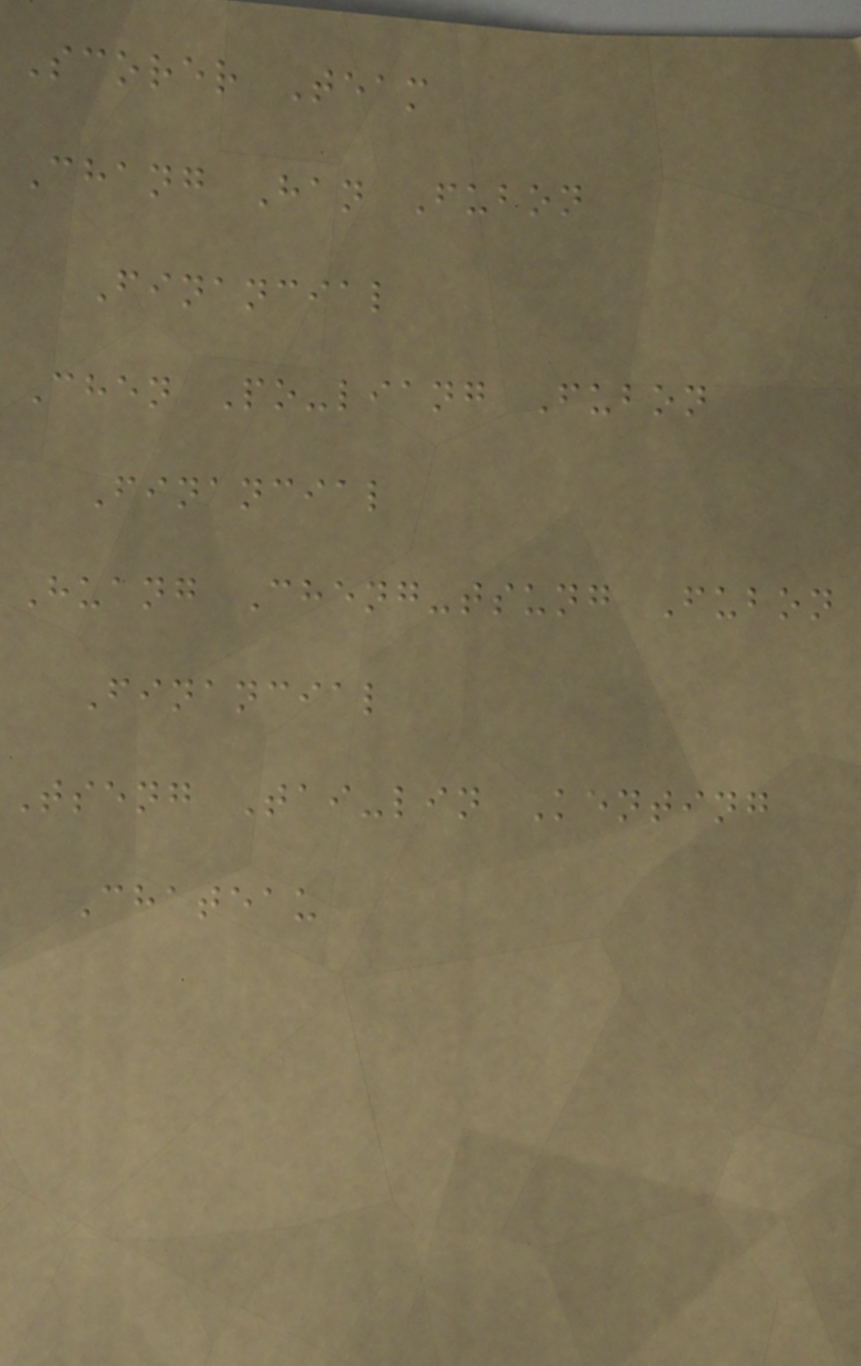Scorer Team
Chang Han Fubon
Financial
Chen Po-liang Fubon
Financial
Huang Cheng-tsung Fubon
Financial
Tseng Tai-lin Kenting
Chateau
